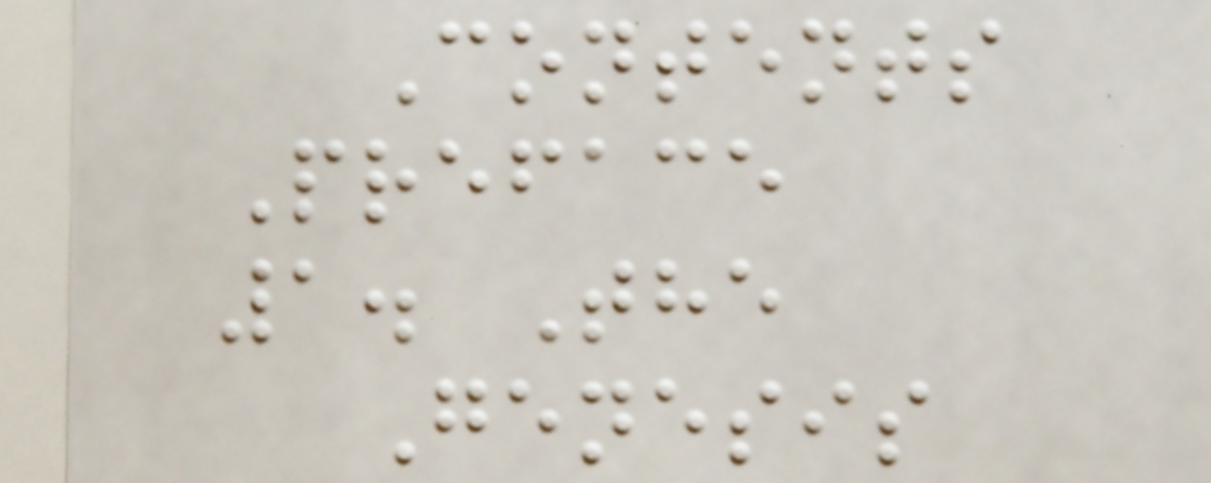Contents
Preface
1. The
Genesis
